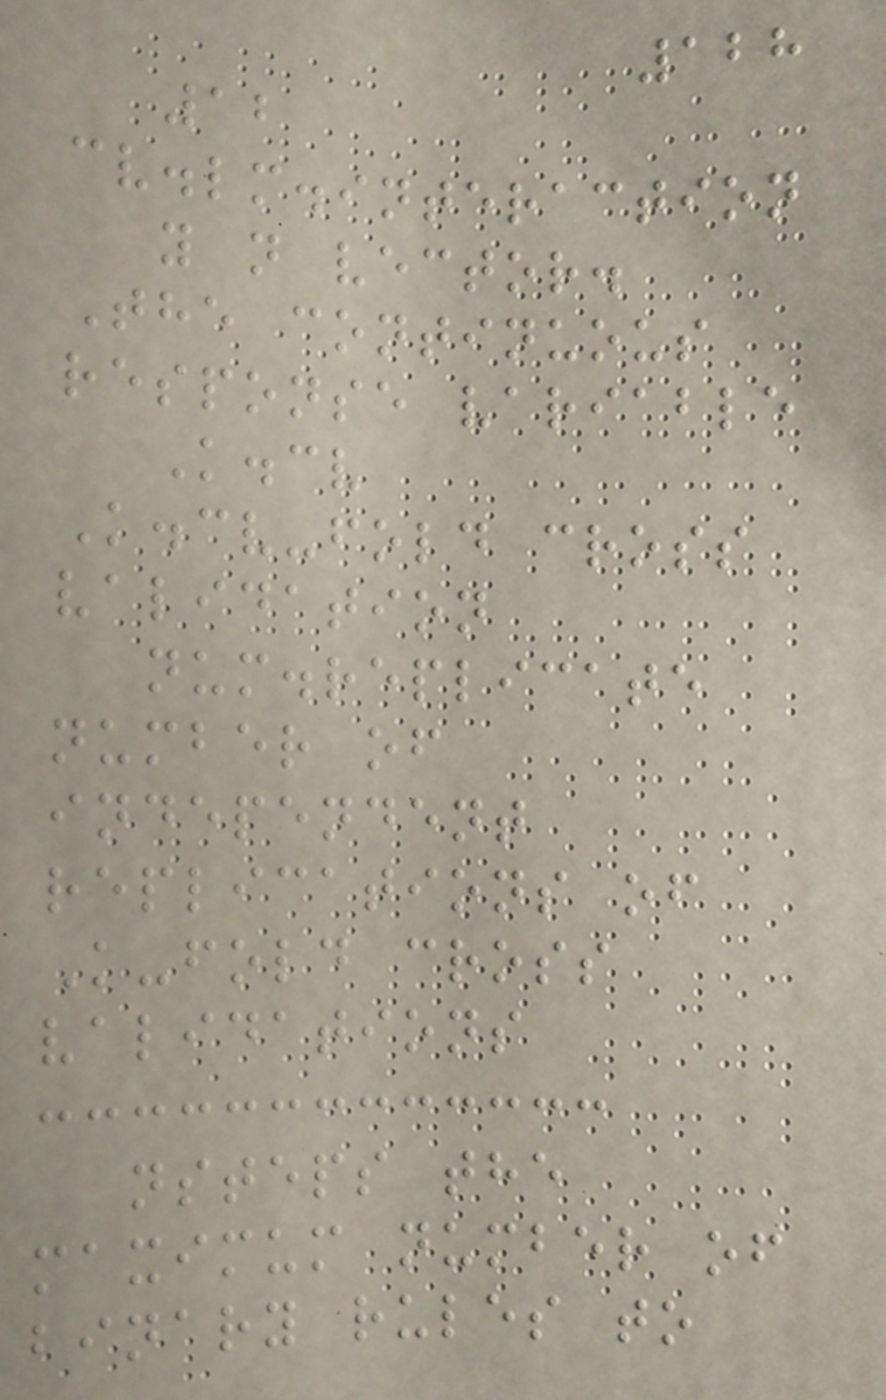128
12
cv.lm.interaction
y n vector.
The continuous
response variable
K.cv
K.cv-fold cross
validation
num.replicate
number of
independent
replications of
K-fold cross
validations
nsteps the
maximum number of
binary rules to
